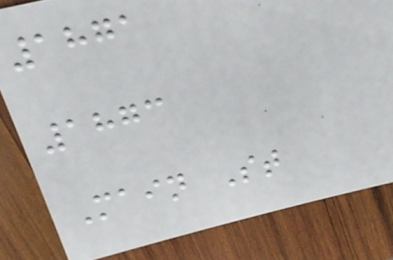1871
1873
Main St
